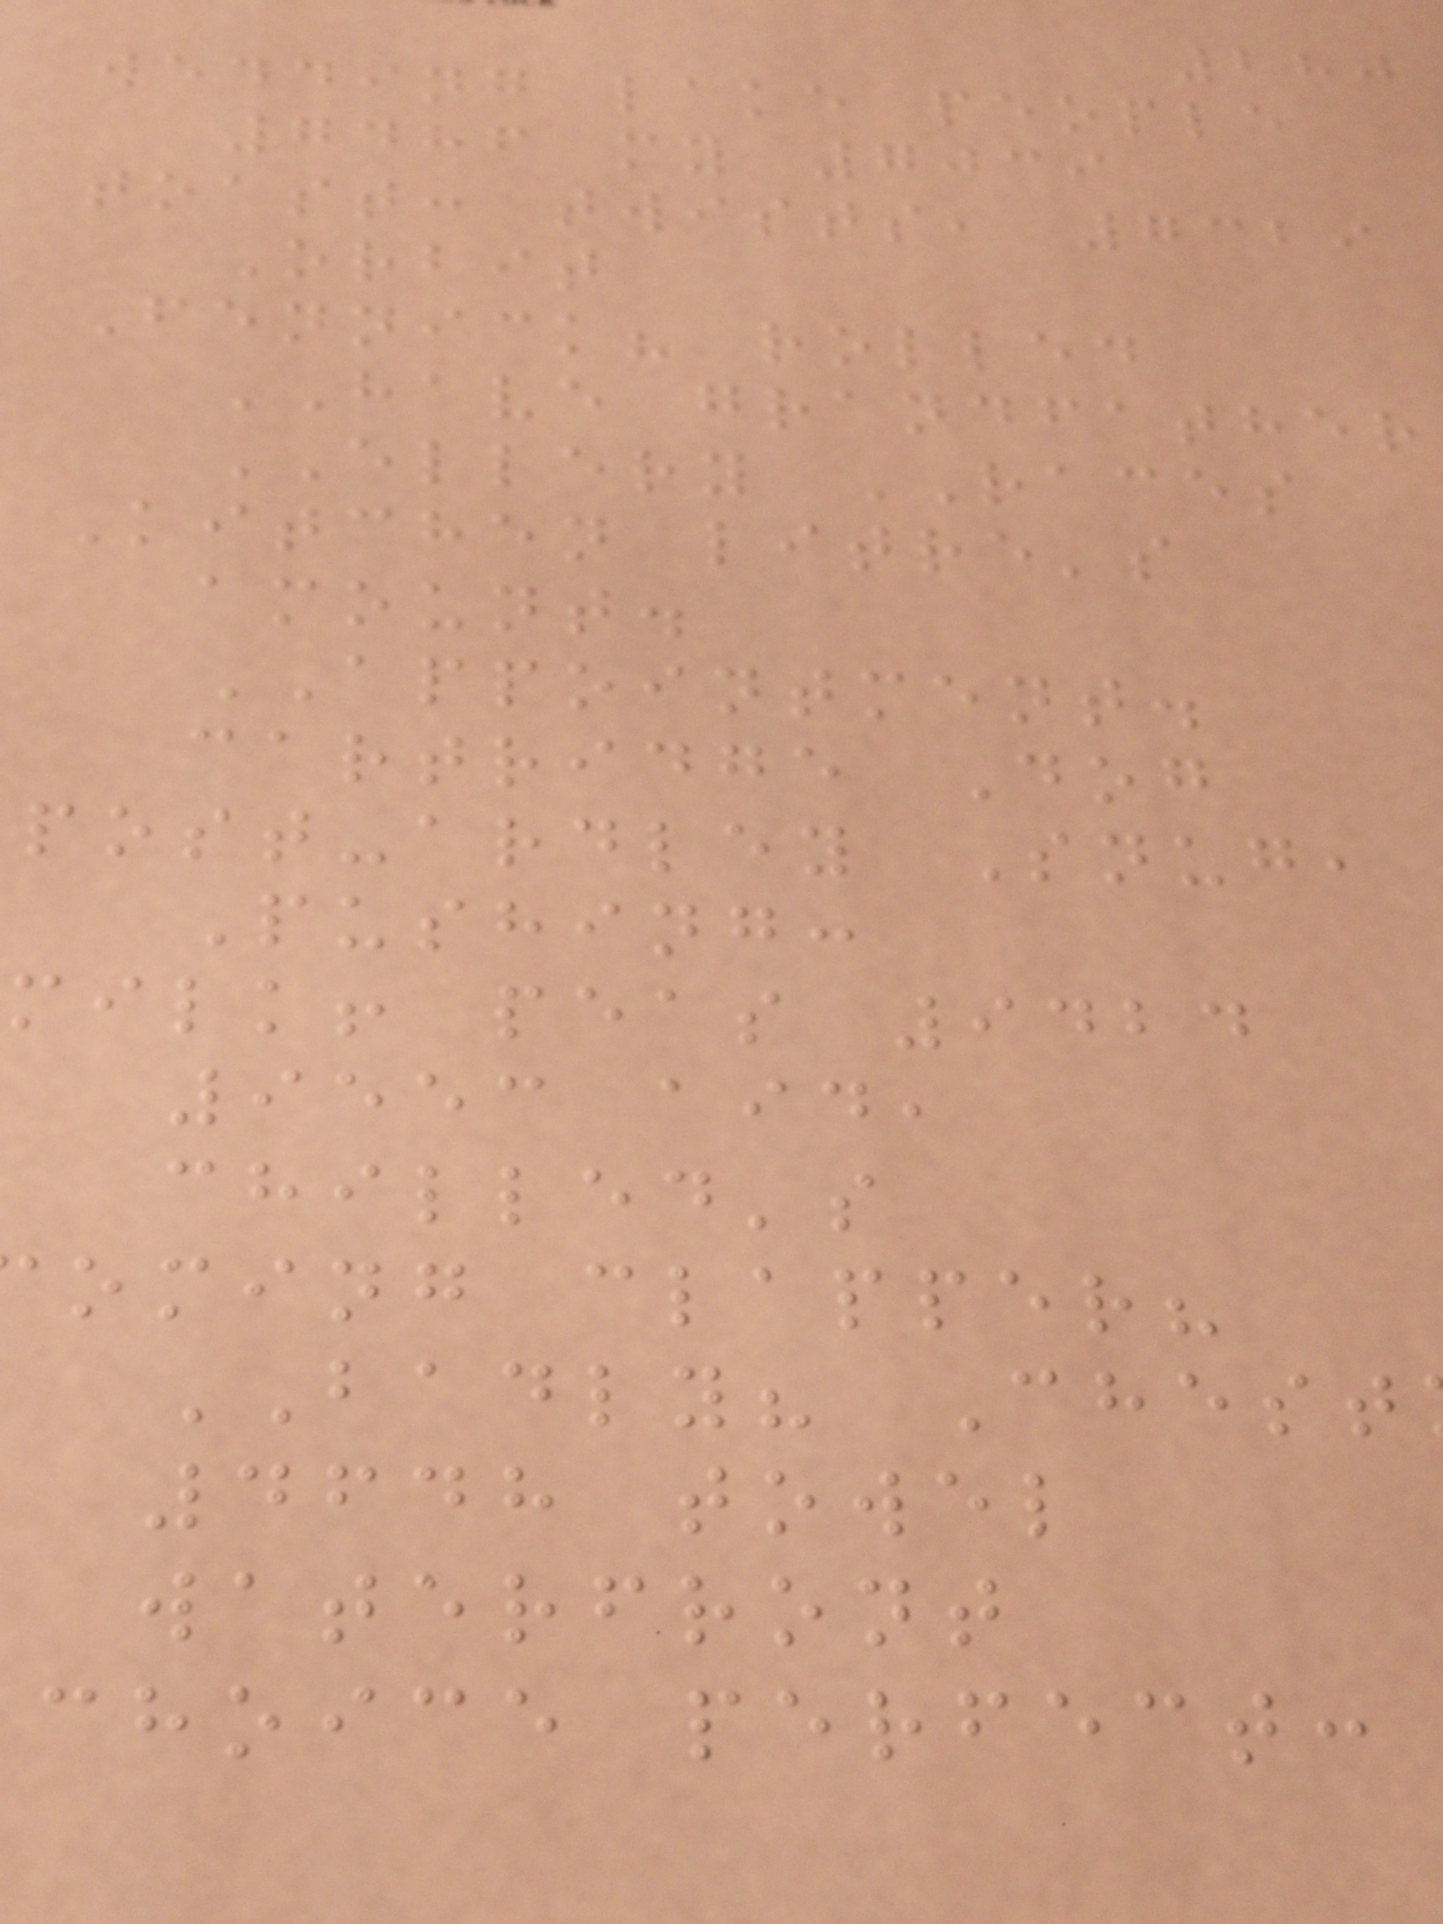280
wedding lake people
7486 my 7039
toast: twists, 7329
Orbit
Fennick? rolled
HAVE grandfather
ELLERY RACES
Kitchen litre's
amount.
APPOINTMENT.
cartridge Dog
post-ardley Snug,
Pushing:
milk! peas 9424
9553 aid,
chilled's
oming clapper?
BADLY? Chest
4648 towel
waterfront
choice perfect:
